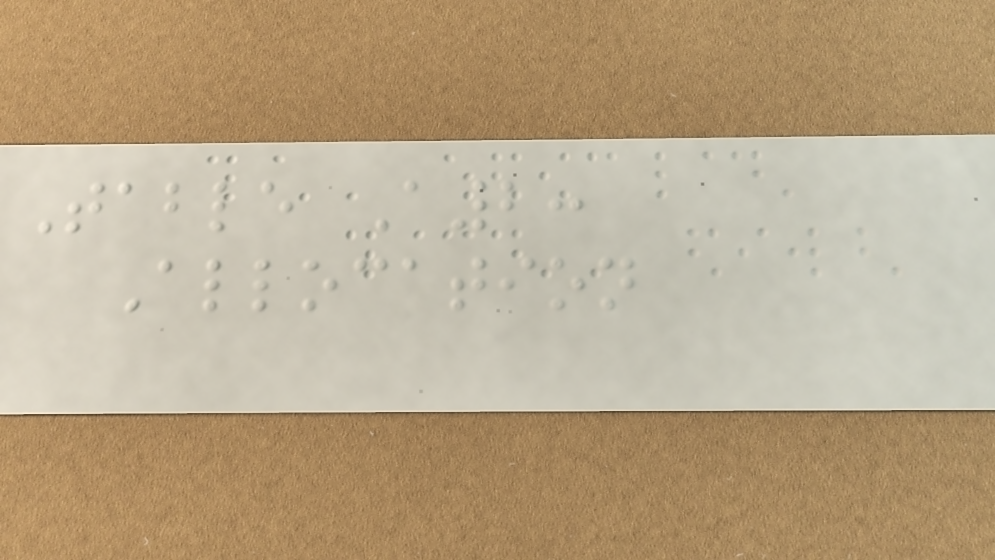Table A2:
Allocation
